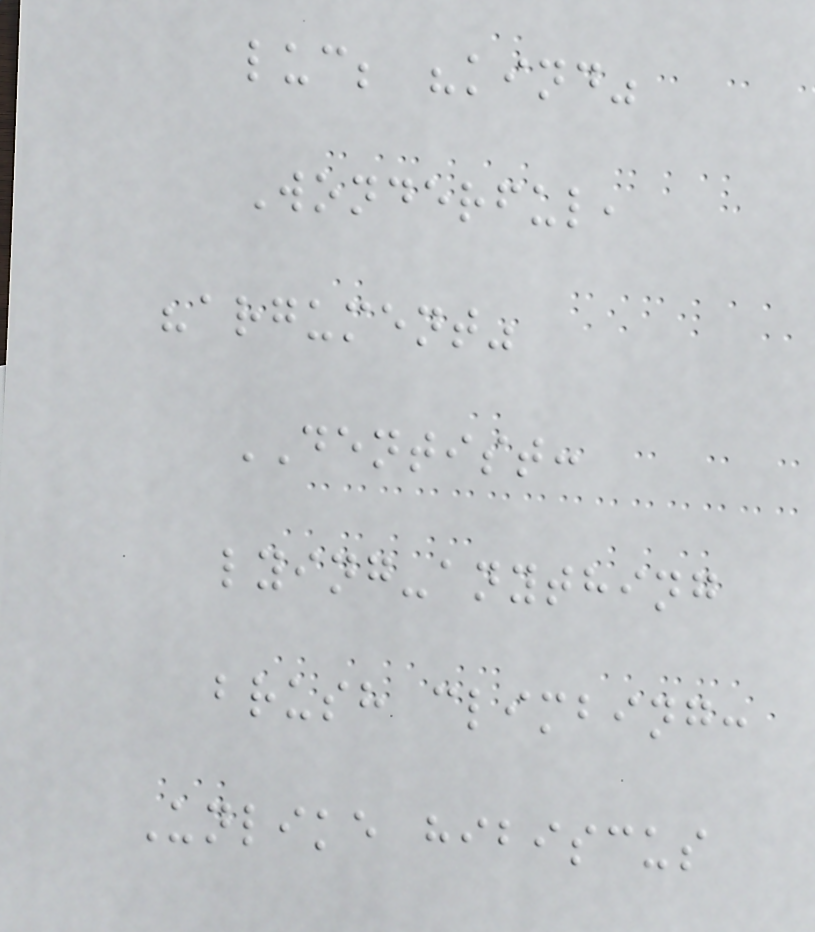luc; "kind"
Wonderful,
"argument"
DENTIST:
lying-anything
brush climbing:
Unlike hibiscus
